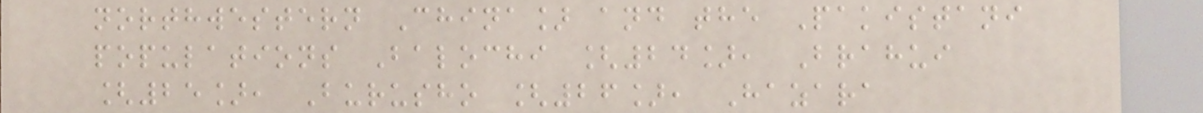northwestern China] and the Pakistani
populations Balochi [24], Brahui
[25], Burusho [26], Hazara
